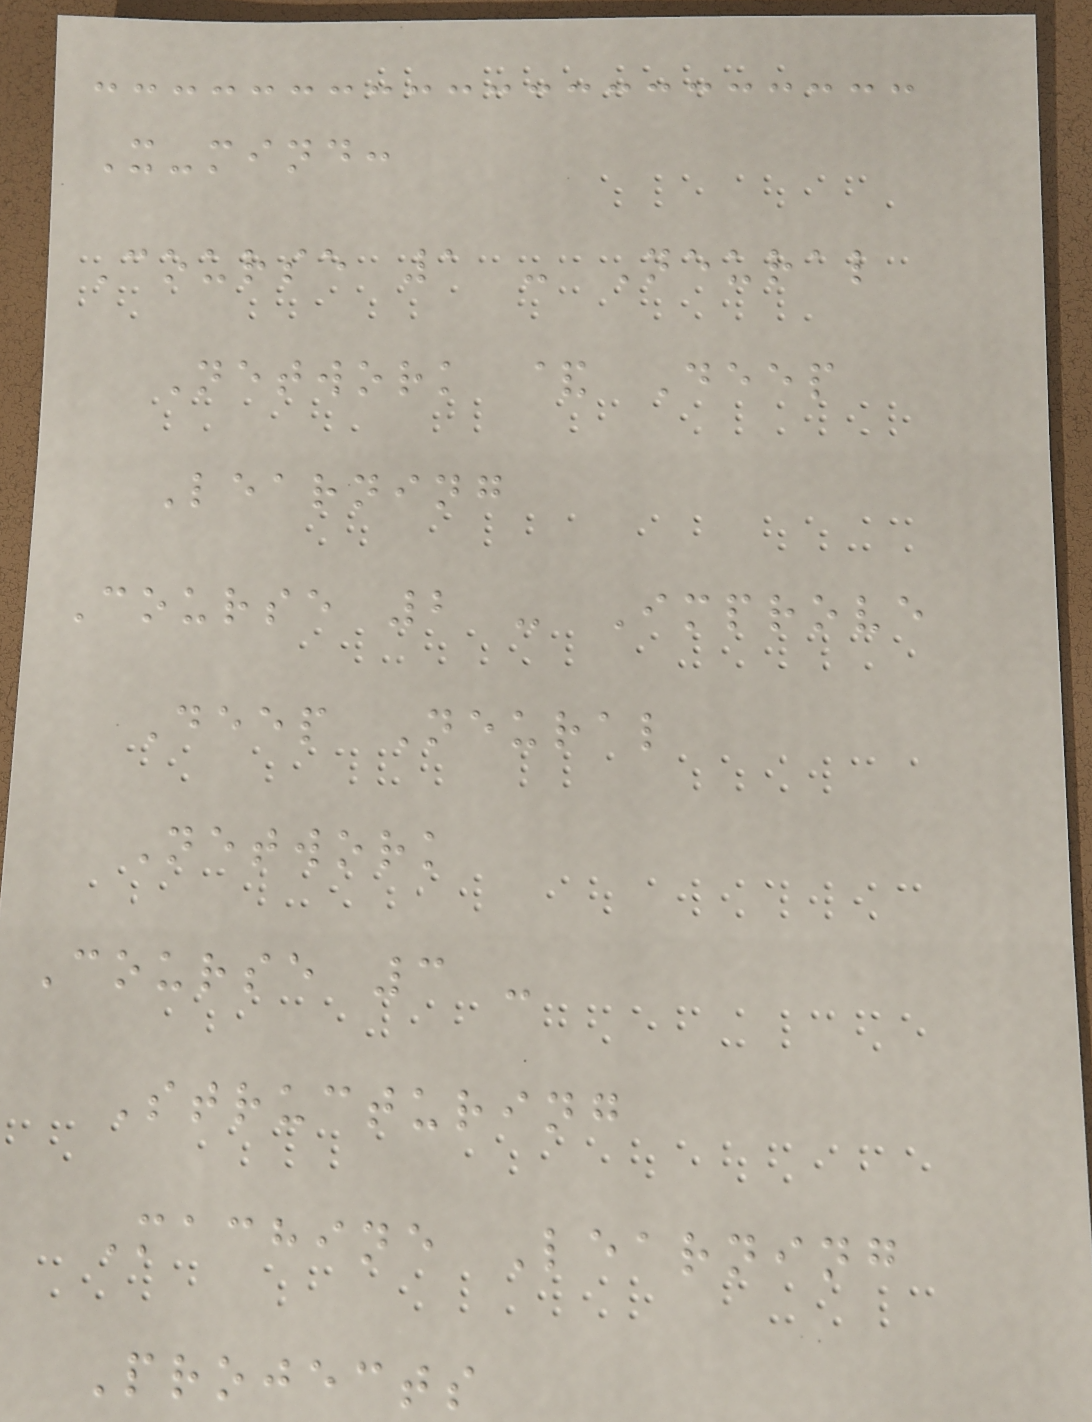X-mind:
Course 1 - Neural
Network & Deep
Learning
Course 2 - Improve
Deep Neural
Network
Course 3 -
Structuring
Machine Learning
Projects
